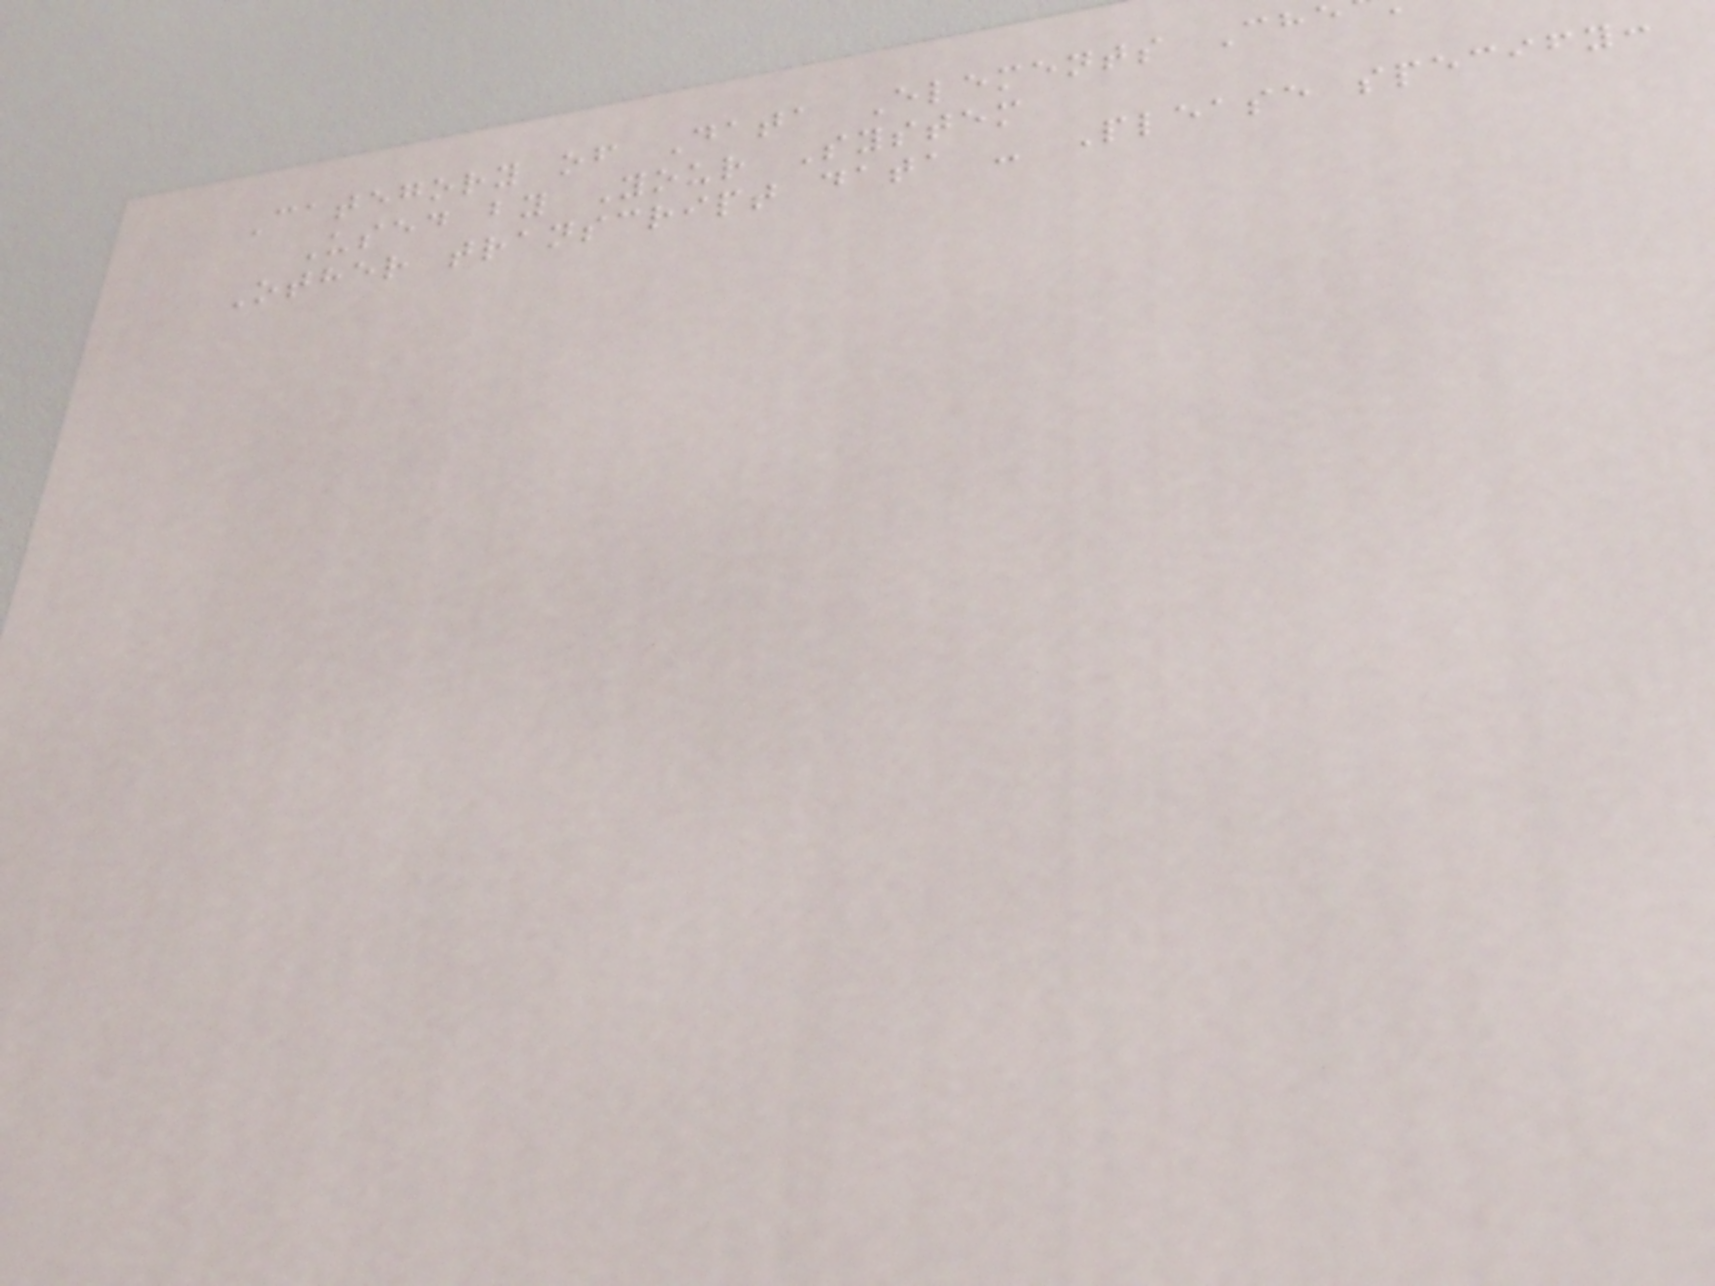Category of Data Elements Ch
Used by Your System
Other transcript data - Please specify:
